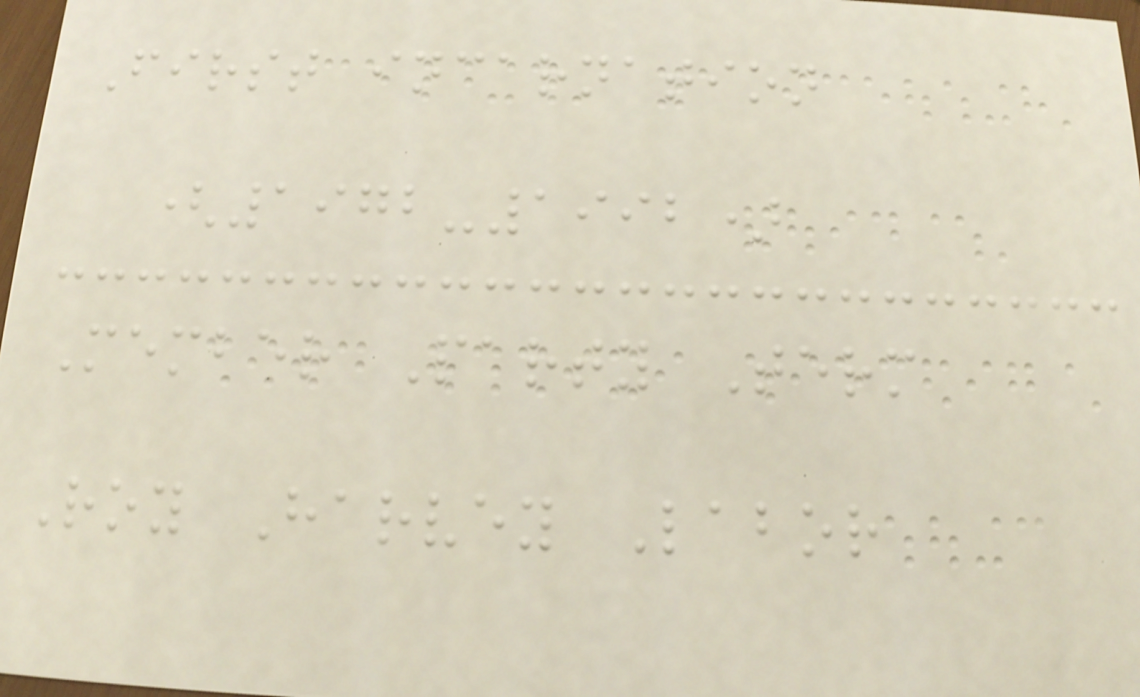First incarnation
(1972-1992)
Member Party Term
Roy Harvey Labor
